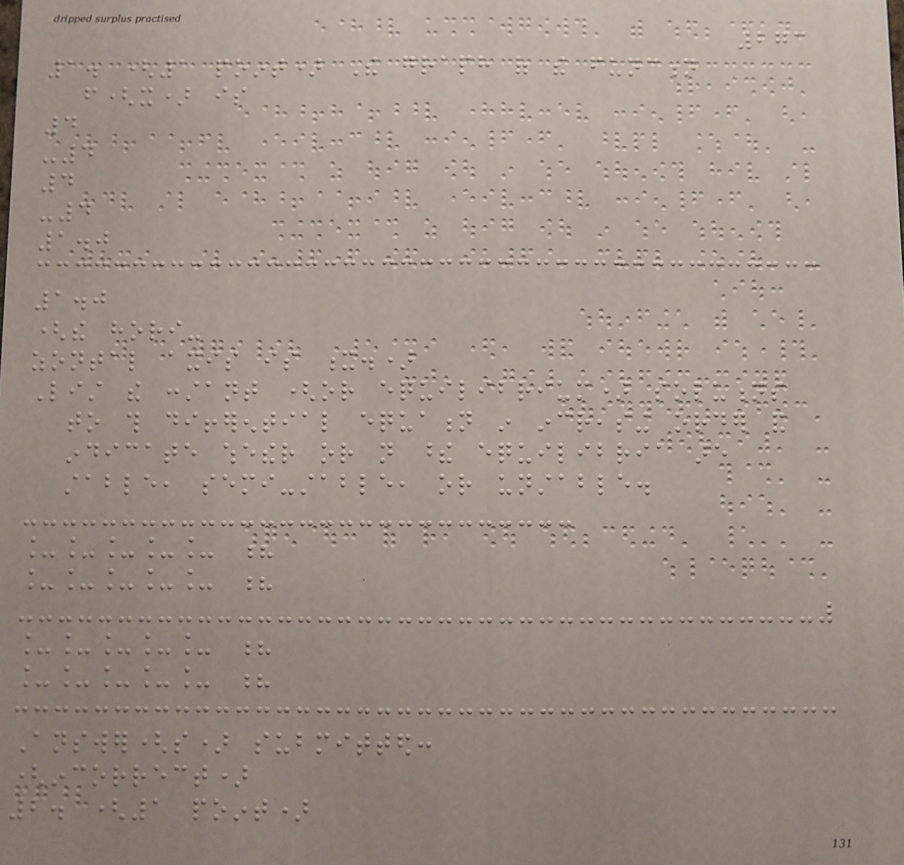273
1. (1 point) The graph of the function
f(x) is
4
-4
4
-4
1.0
1.0
(the hori-
zontal axis is x.)
List the constant (or equilibrium) solutions
to this differential equation in increasing order and
indicate whether or not these equilibria are
stable, semi-stable, or unstable.
_____ ?
_____ ?
_____ ?
_____ ?
Answer(s) submitted:
(incorrect)
2. (1 point)
